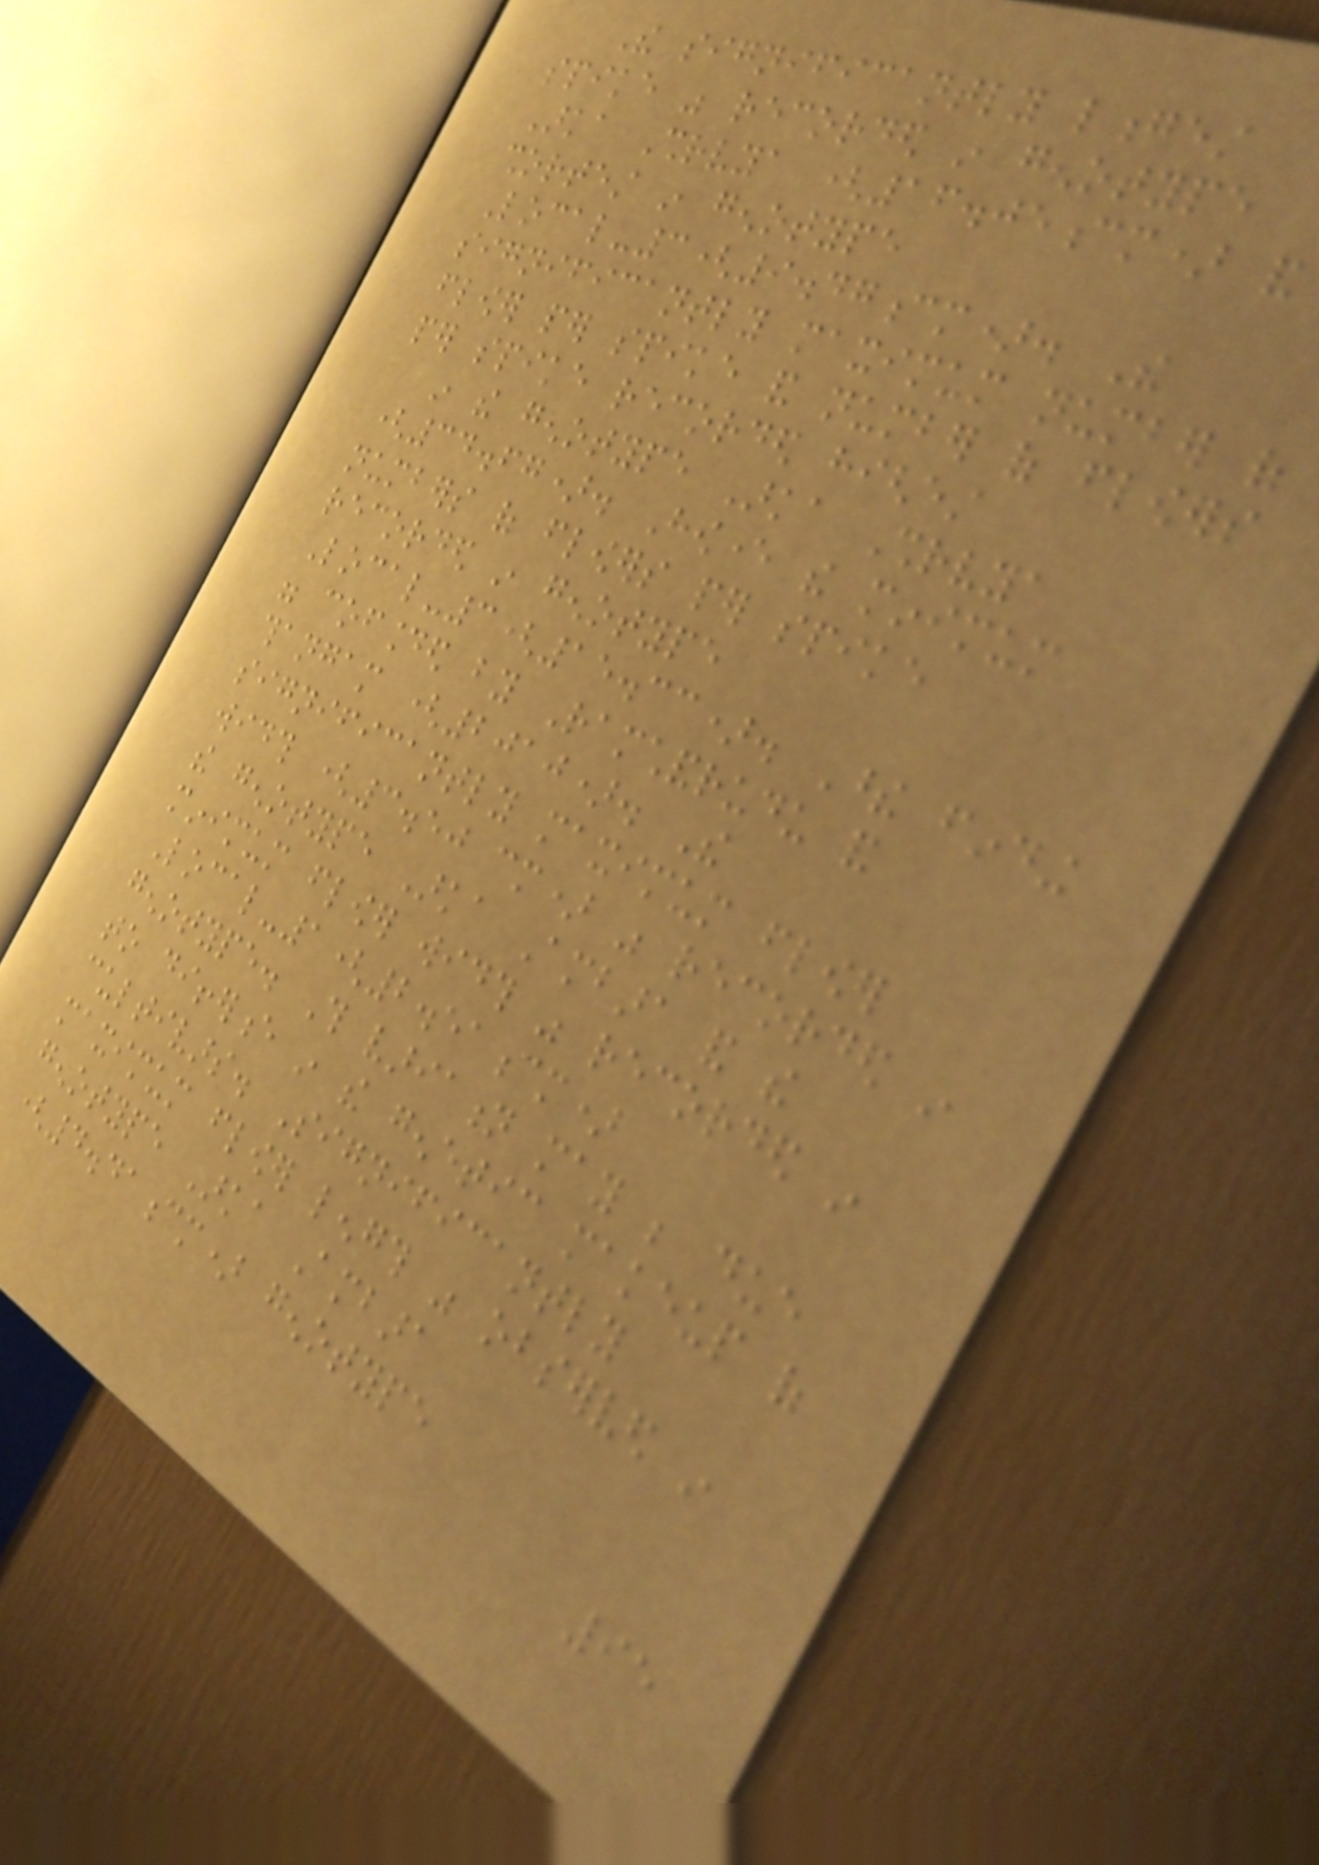The significantly longest
spike was recorded in genotype
Arka Shrvya (16.05cm) and
shortest in genotype
Local-3(9.47cm). The
significantly maximum number of
flower per spike and number of flowers
per spike recorded highest
in the genotype Arka Shrvya
(34.67). However the minimum
numbers of flowers per spike
recorded in genotype
Local-3(15.33). These finding
were cofounded by Ramchandrudu and
thangam (2010). The
significantly maximum flower
width (3.50 cm) was recorded in
the genotype Arka Ambara and the
minimum flower width was recorded in
Local-1(2.51cm)
genotype. This variation may be due
to difference in the genetic makeup of
cultivars. Significantly
maximum flower length was observed in
genotype Arka Ambara
(4.41cm) genotype
95
